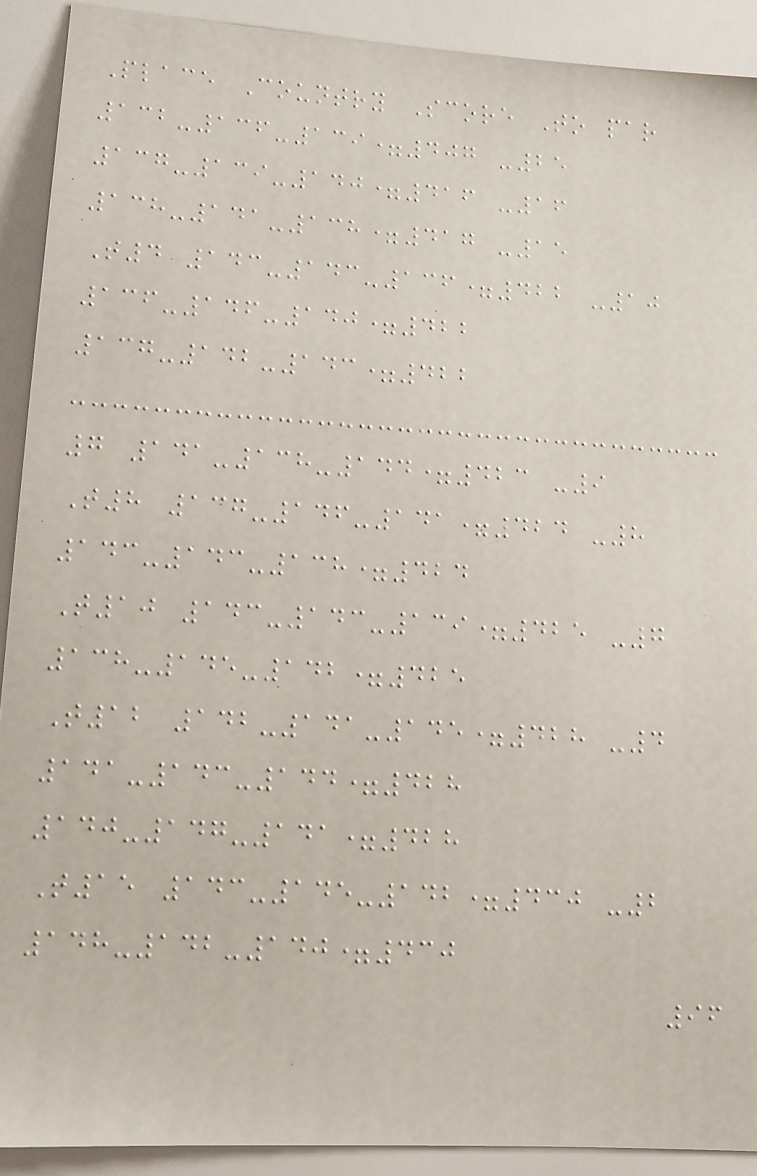Place Country Score To par
132-136-139=407 -25
137-139-140=416 -16
138-141-138=417 -15
T4 143-143-136=422 -10
136-146-140=422
137-142-143=422
7 141-138-144=423 -9
T8 137-146-141=424 -8
143-143-138=424
T10 143-143-139=425 -7
138-145-142=425
T12 142-141-145=428 -4
141-143-144=428
140-147-141=428
T15 143-145-142=430 -2
148-142-140=430
96
